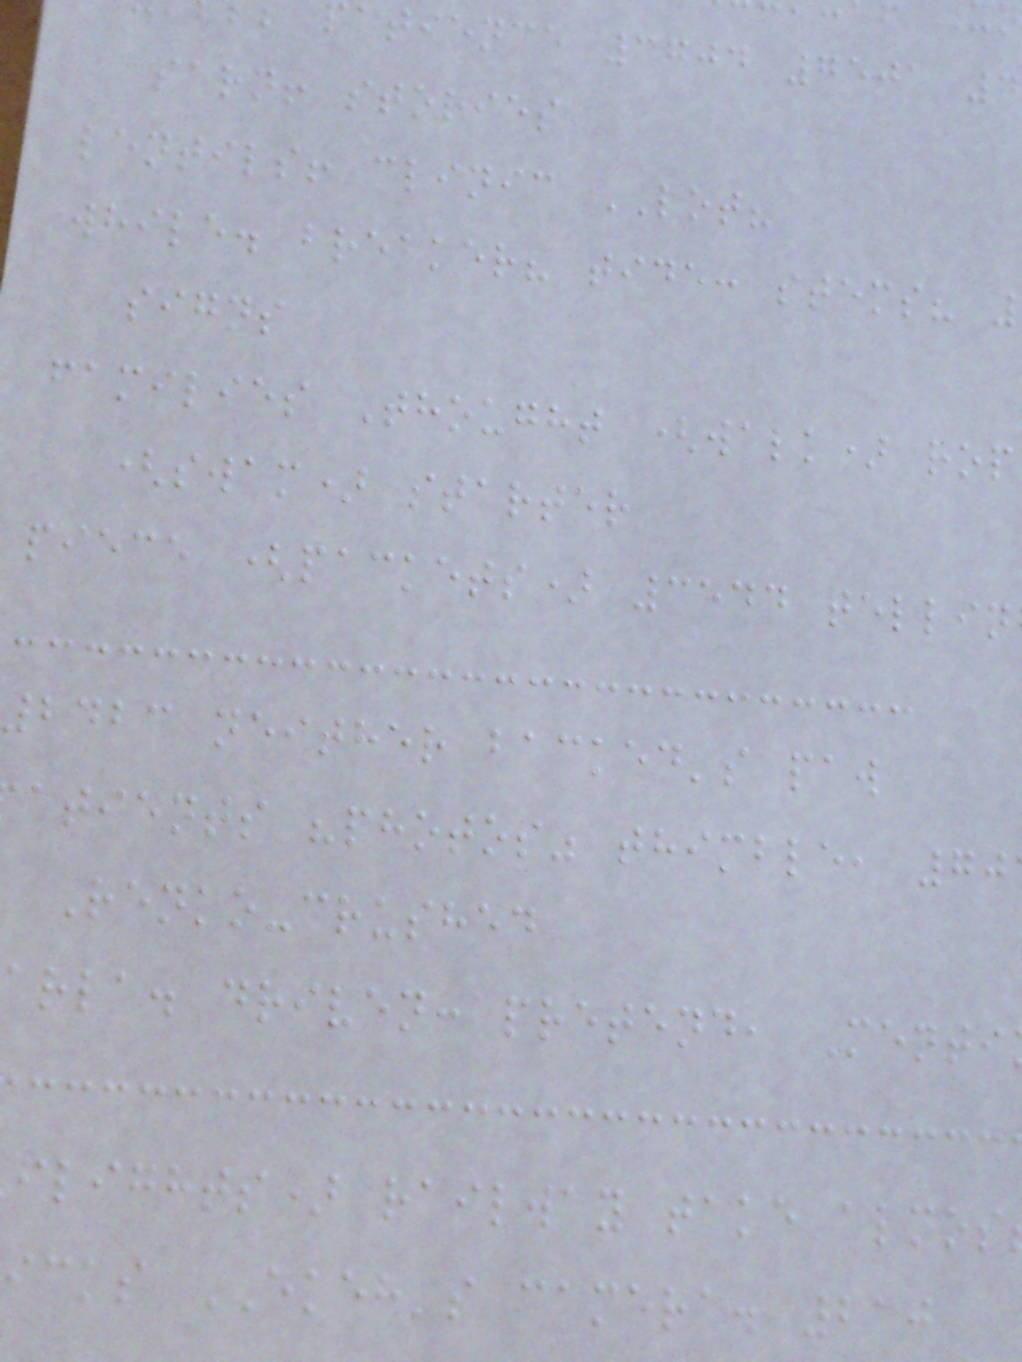atience 3704 7501 4
sarn! stories
lentils! clinic LOT?
while. breaker? tide: stems?
signs
families Thought (walk) rop
(swam) starter
piece (packets) 3544 tellin
2423 neither backed's paw
atients "photos" thimble, 70
Renko-crushed
arla. driven: pretend, Menti
flights) railway take almos
icks EKEH's camera. 210
